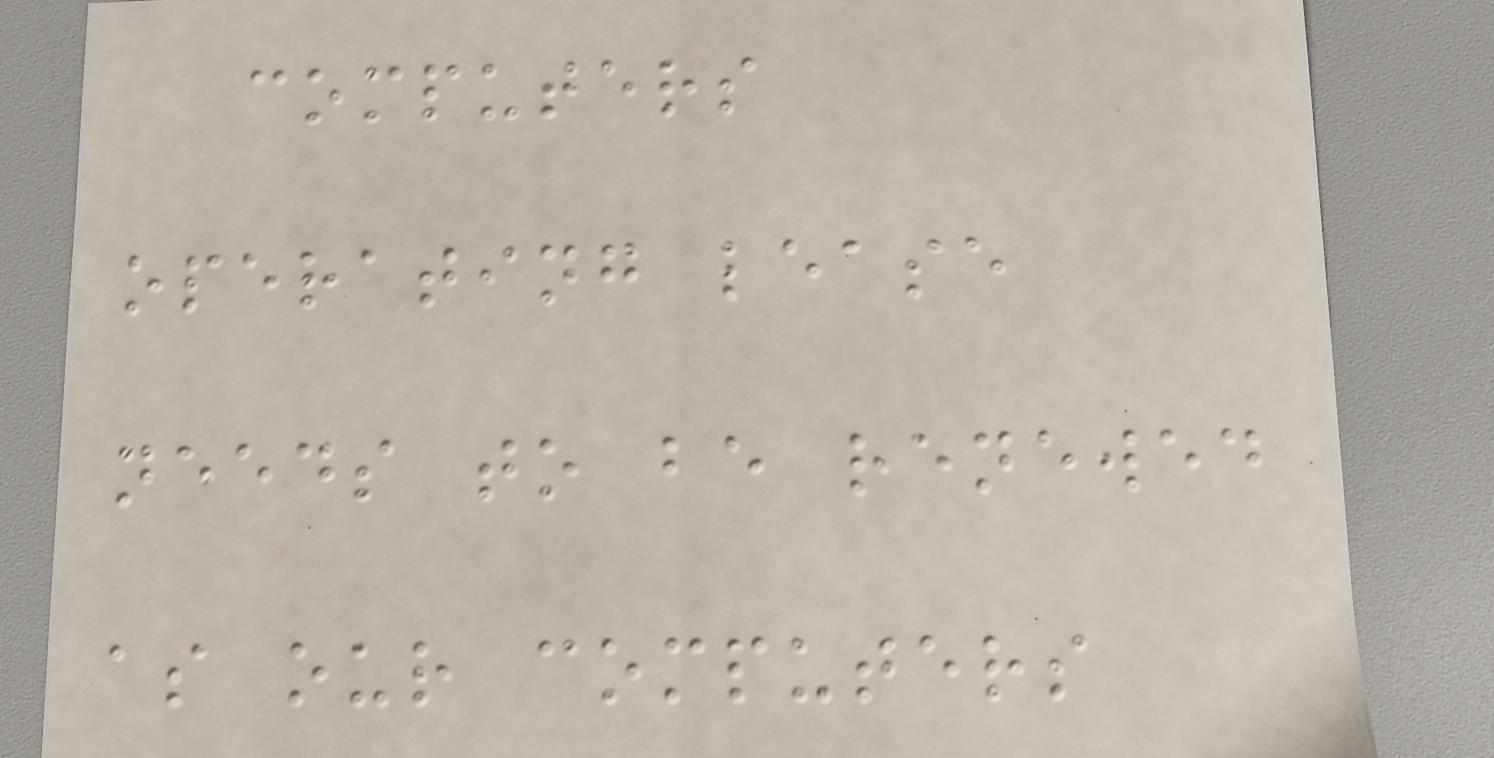computers
operating lease
needs to be renewed
as our computers
